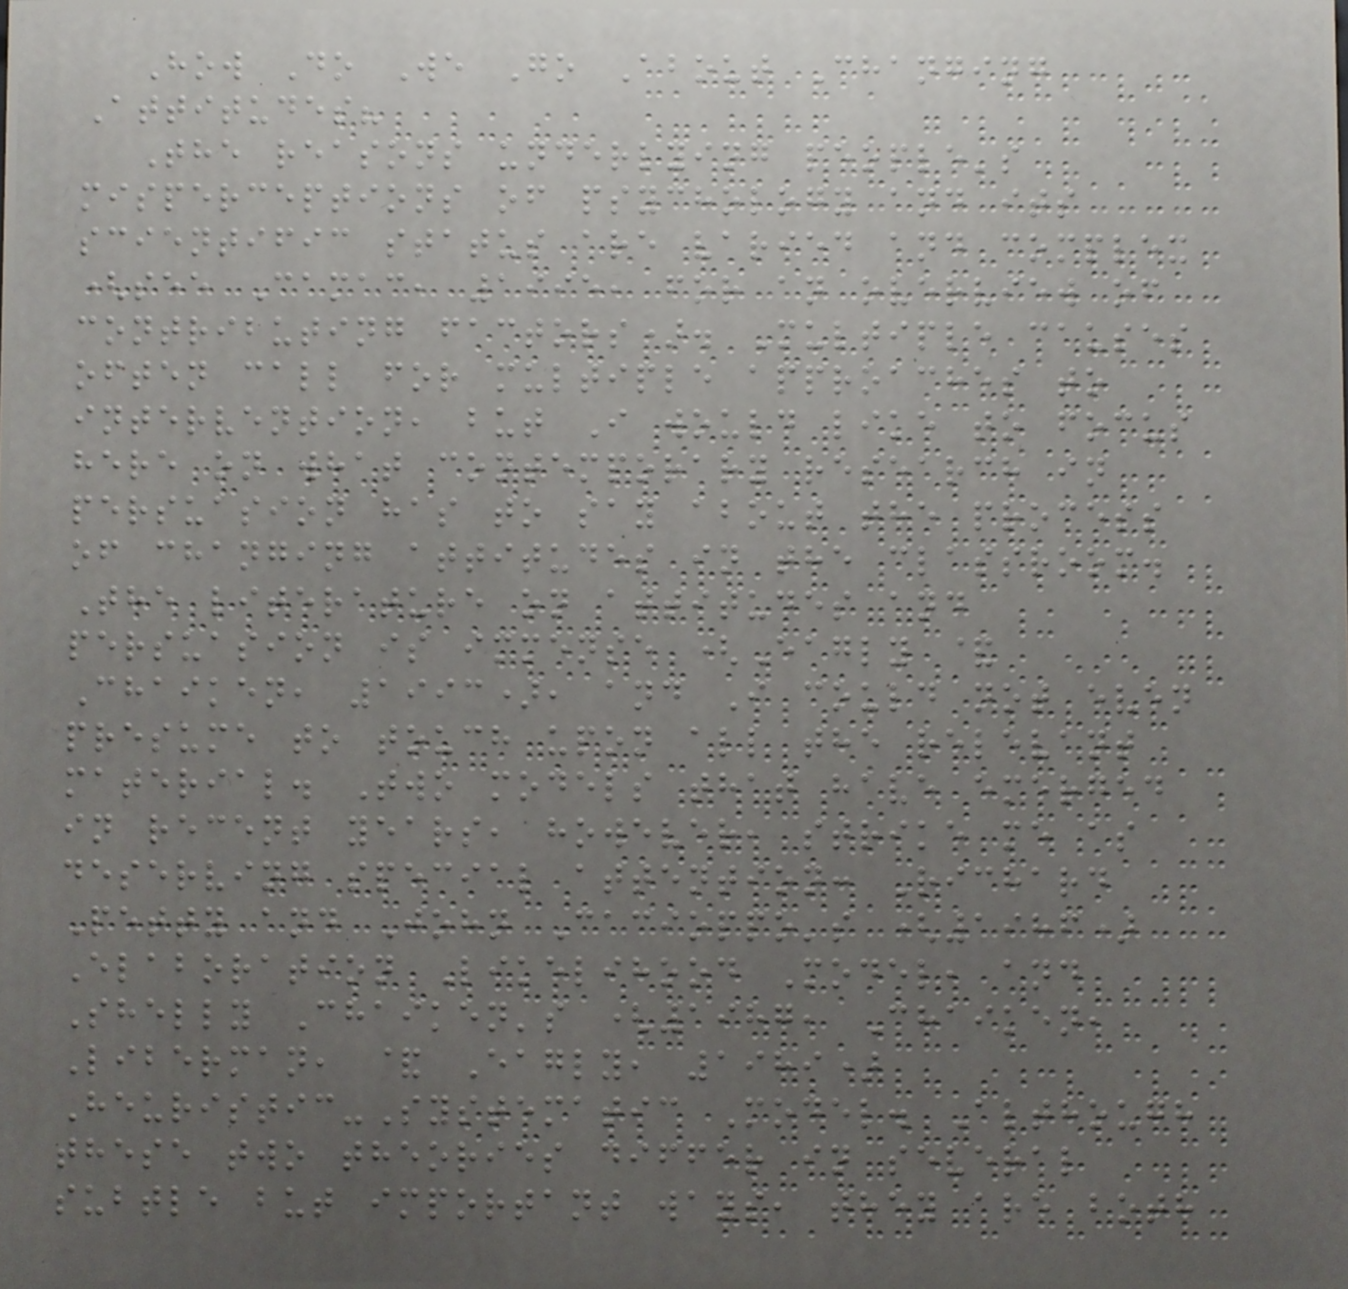How Do We Go About Changing
Attitudes?
The reasons underlying people's
misperceptions of psychology and its
scientific status are varied and complex
(see Camac, 1995, for an overview of
contributing factors). Multiple causes
often call for multiple approaches to
intervention, but I would like to focus
here on what contemporary research in
persuasion has to say about the process
of changing attitudes in the classroom.
The literature on attitudes and
persuasion is immense (Eagly &
Chaiken, 1993), and I could not even
presume to touch upon all the relevant
material. Two models that have emerged
in recent years, however, strike me as
deserving special attention: Richard
Petty and John Cacioppo's (1986)
Elaboration Likelihood Model, and
Shelly Chaiken's (1987, Chaiken,
Liberman, & Eagly, 1989)
Heuristic-Systematic Model. Although
these two theories differ in several
subtle but important ways, they are both
